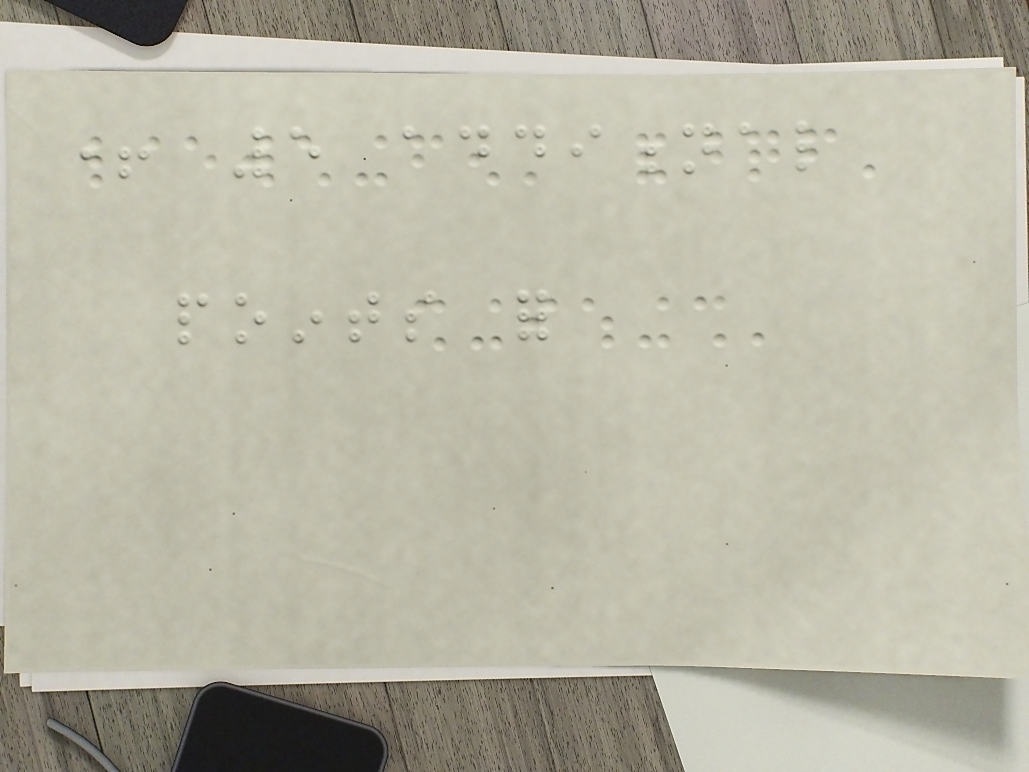+ 5 additional
points for
